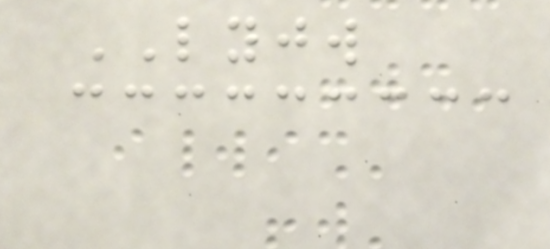LYJW
